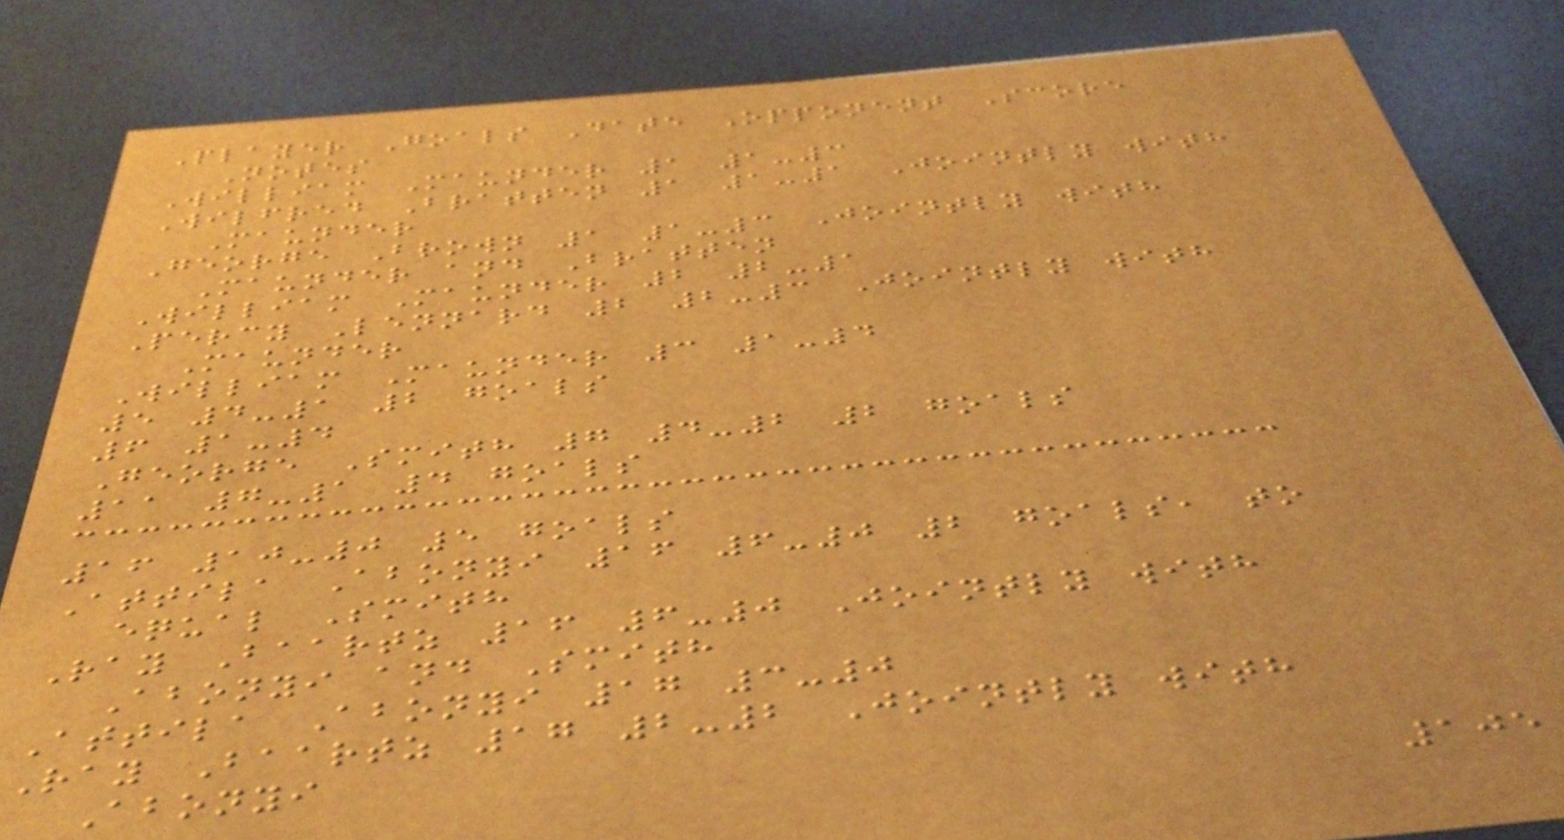Player Goals Date Opponent Score
Notes
William Maunder 1 1-3
Wilfred Bratten 1 1-1 Jointly with
Maunder
George Brown 1 1-3 Jointly with
Maunder and Bratten
William Maunder 2 2-1
Percy Lennard 2 2-3 Jointly with
Maunder
William Maunder 3 1-4
5 4-1 2 goals
6 1-4
George Smith 7 4-2 2 goals
11 7-1 4 goals
16 10-0 5 goals
Attila Abonyi 16 6-0 2 goals, to
equal Smith
Ray Baartz 16 6-0 Jointly with
Abonyi and Smith
Attila Abonyi 17 3-0
Ray Baartz 17 2-2 Jointly with
Abonyi
105
